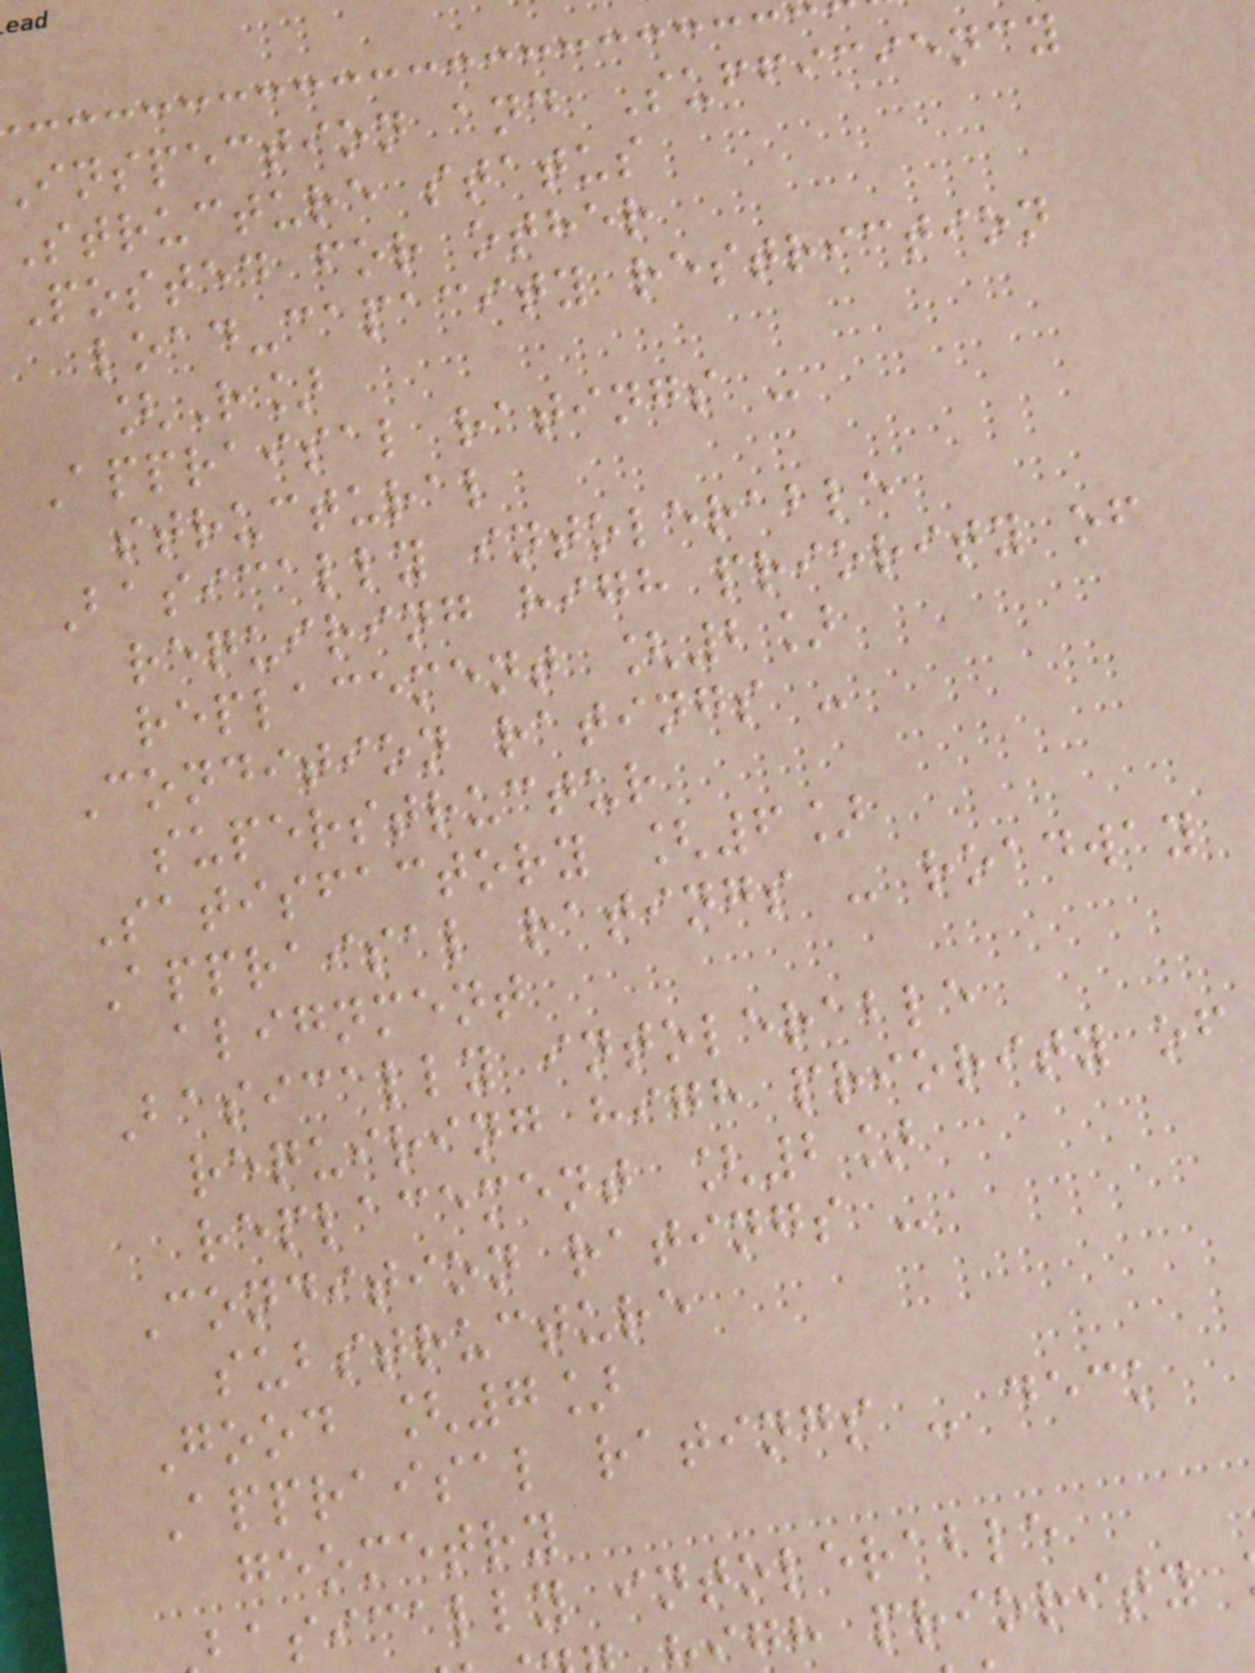inspection and Sufficiency
Structure status
Posted for other
load-capacity restriction
[R]
Appraisal ratings -
structural
Basically intolerable
requiring high priority of
replacement [2]
Condition ratings -
superstructur
Satisfactory [6]
Appraisal ratings - roadway
alignment
Basically intolerable
requiring high priority of
replacement [2]
Condition ratings -
substructure
Good [7]
Appraisal ratings - deck
geometry
asically intolerable
gh priority
